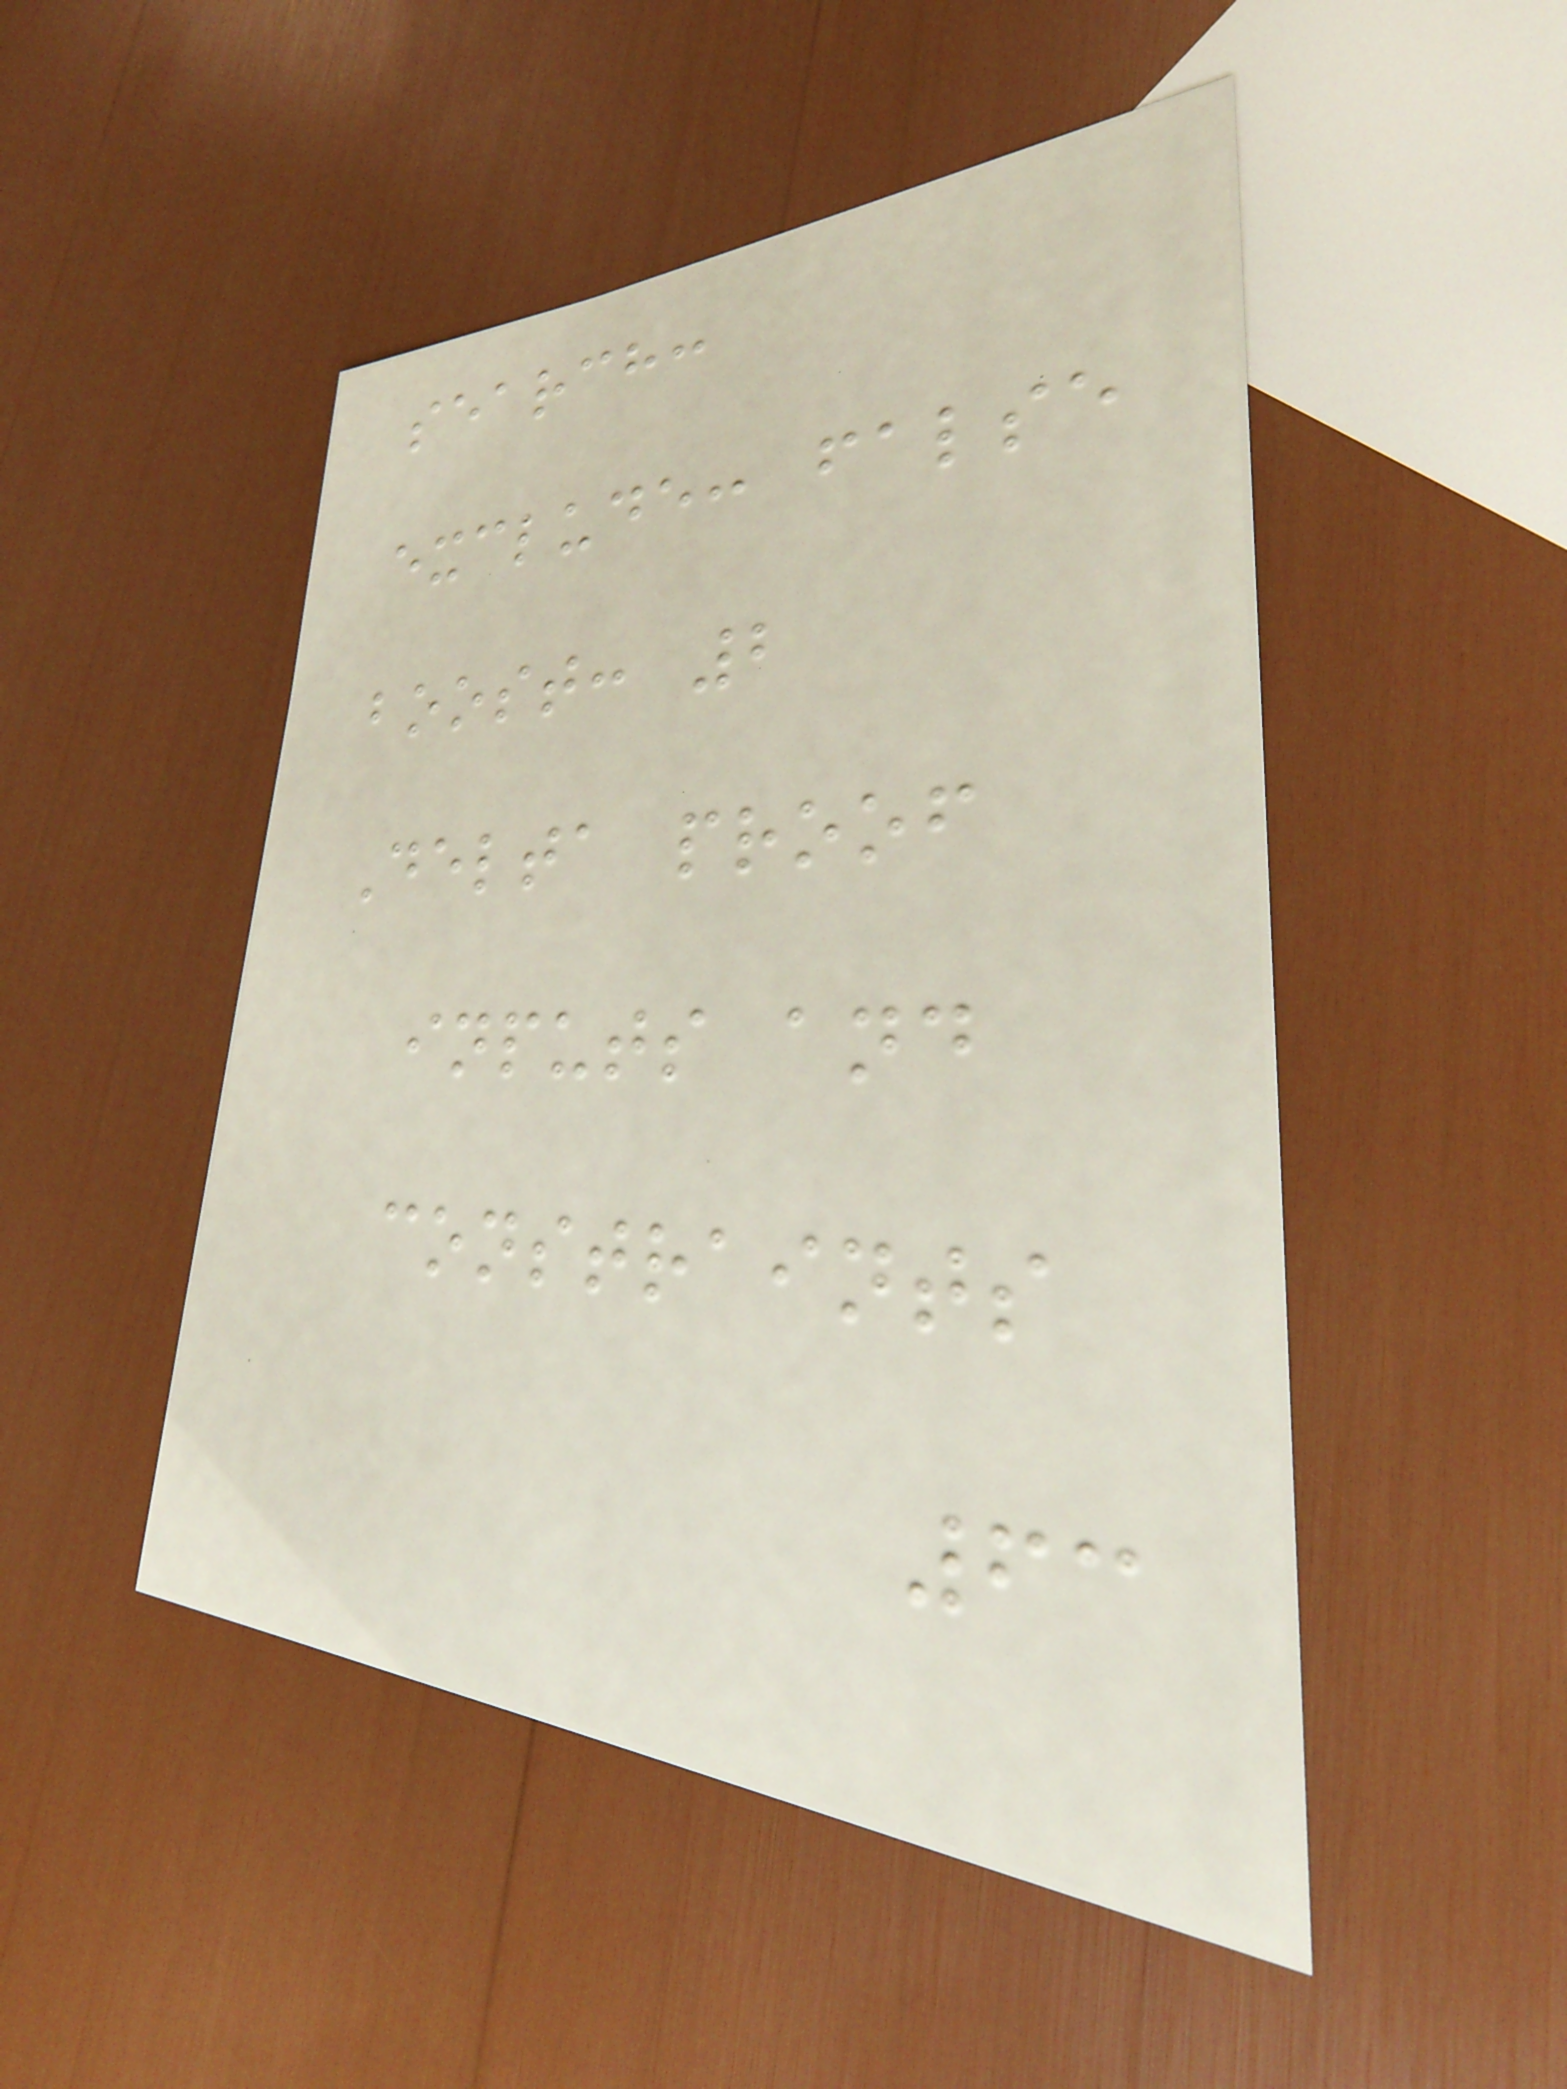search:
exclude: false
boost: 2
Delta proof
inputs and
constraints
63
